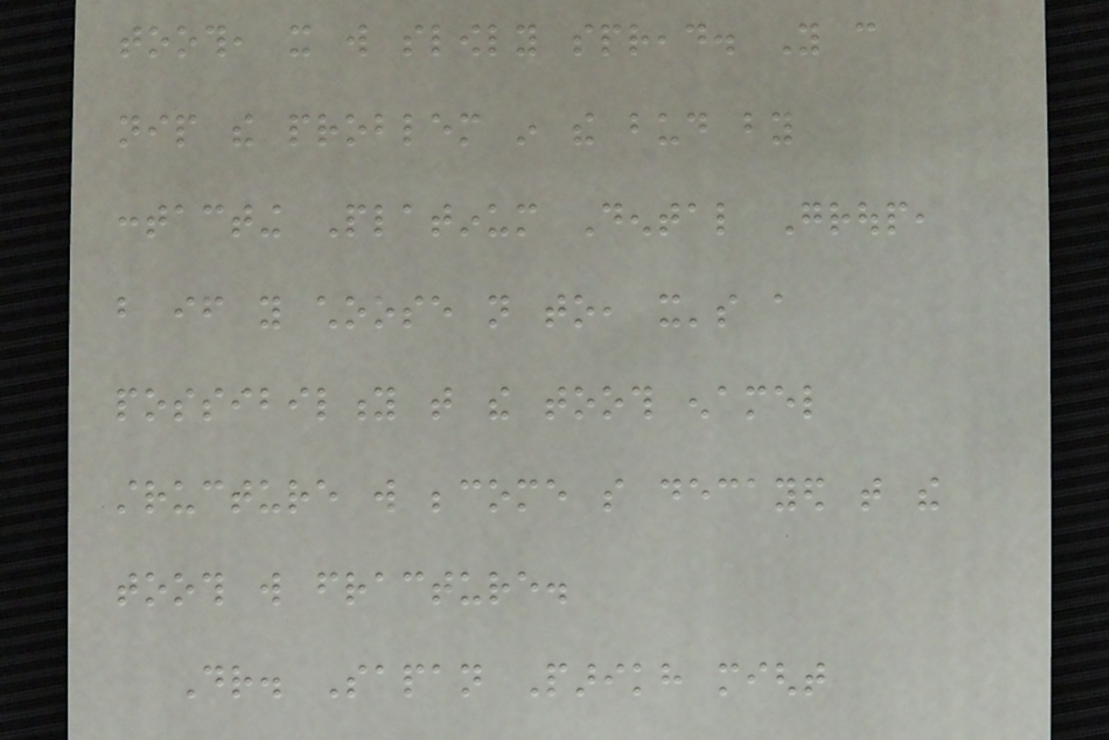tooth, it will slowly spread. You can
nip the problem in the bud by
contacting Platinum Dental Group,
but if you choose not to, it's a
possibility that the tooth enamel
structure will become so decayed that the
tooth will fracture.
Dr. Sapan Parikh might
